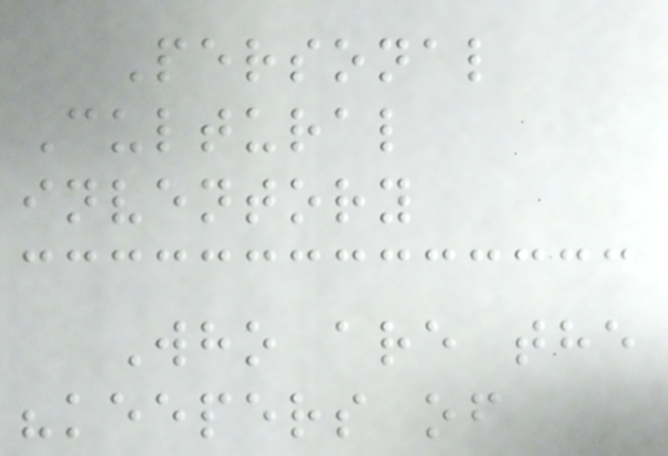Personal
Cultural
inventory
Who are the
"keepers of
